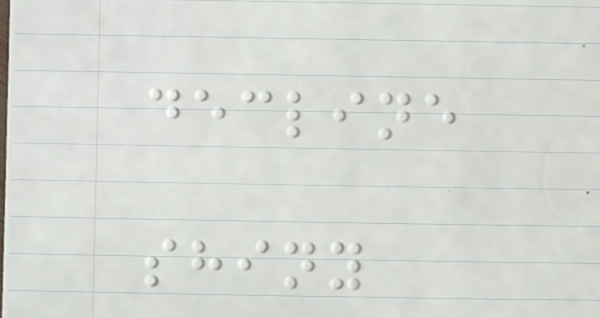decline
shiny
